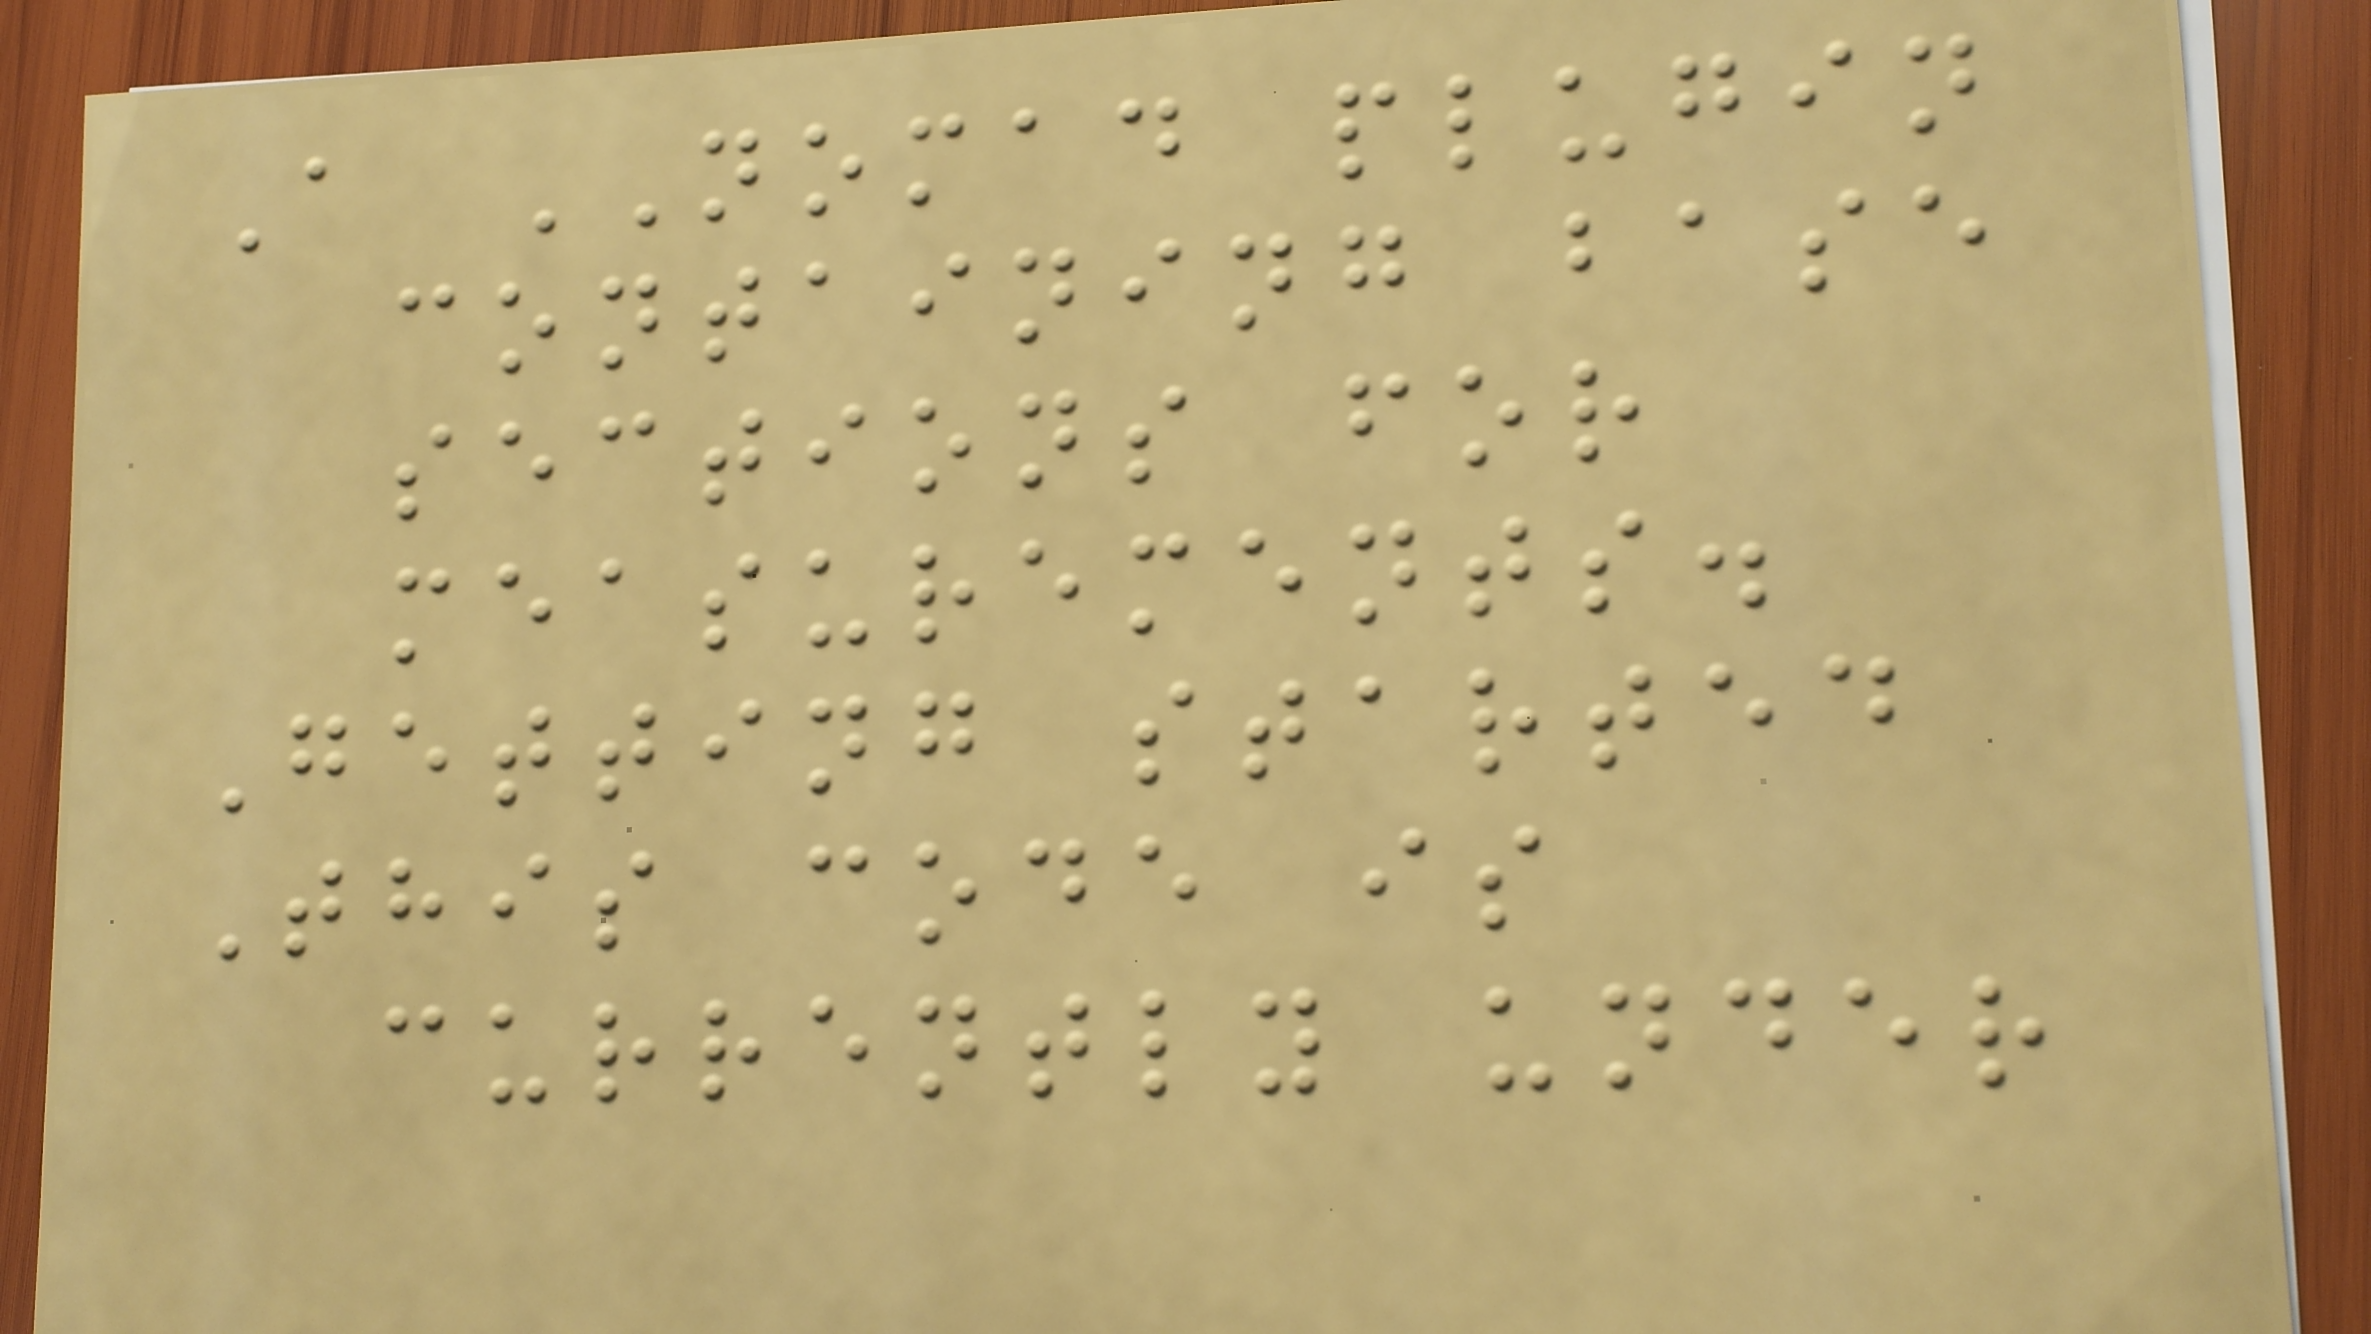A NOMAD plugin
containing base
sections for
measurements.
Getting started
This code is
currently under
